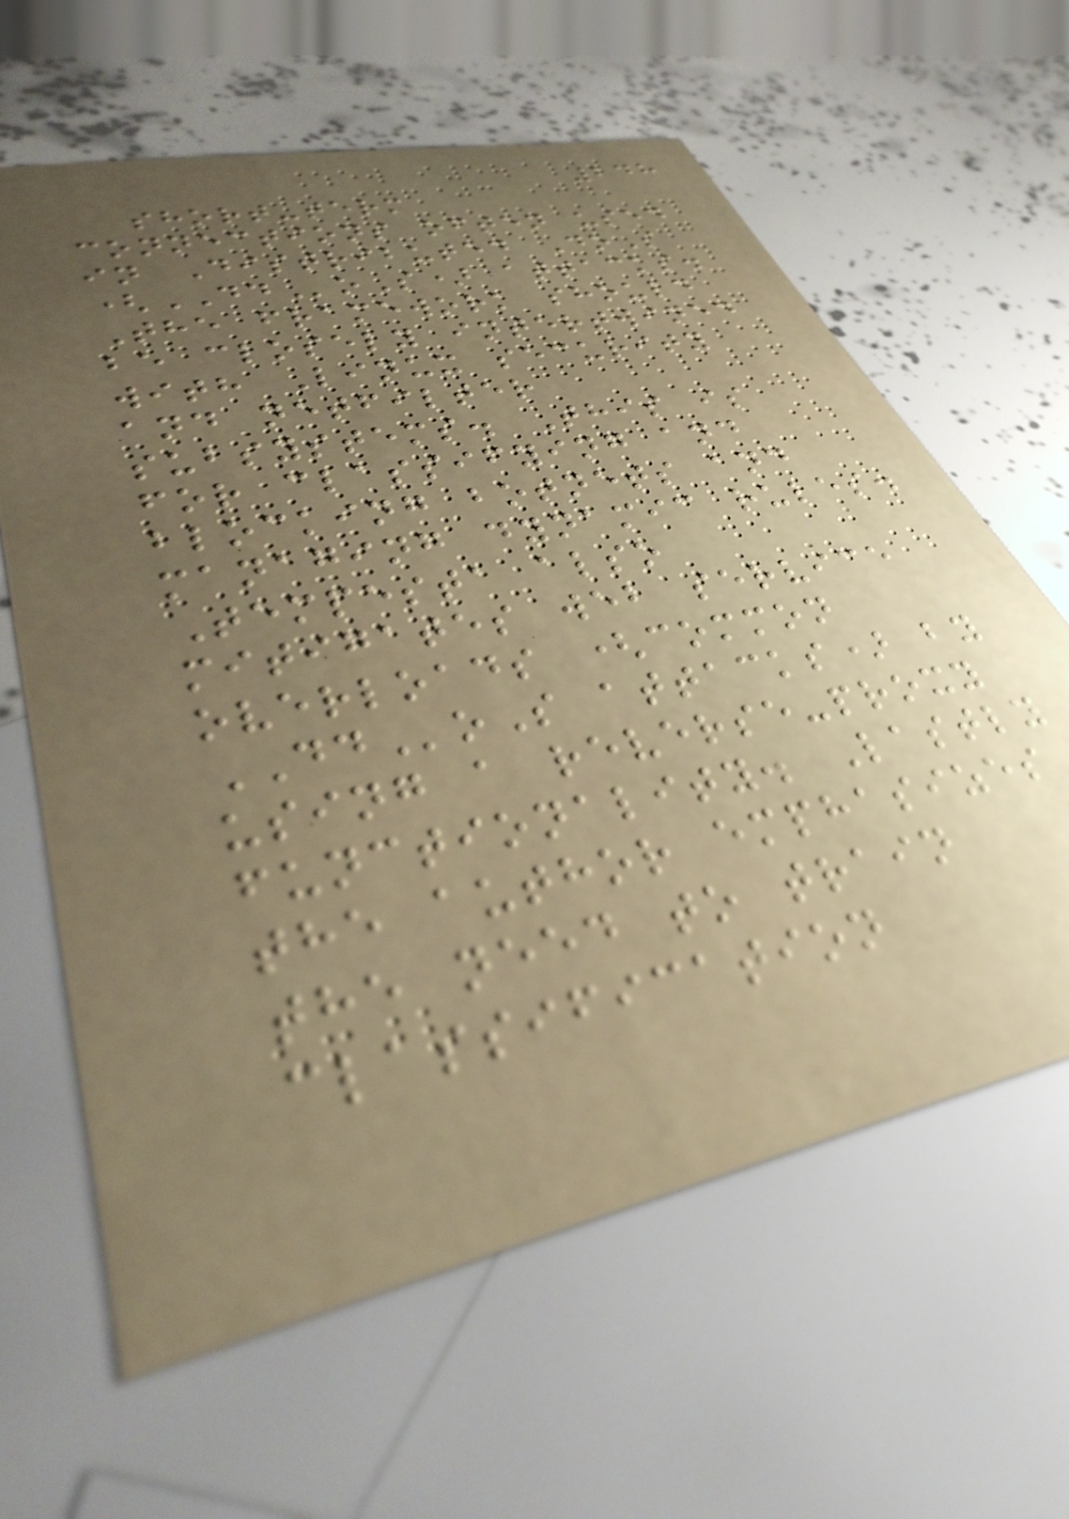248
short-term
connections often used
in Distributed DoS
(DDoS) attacks.
The framework should
be closely intertwined
with Linux security
and netfilter
subsystems. This is
for classifying and
blocking botnets and
managing dynamic rules.
Tempesta also
mitigates web service
overloads (common
DDoS attacks) by
using a reverse-proxy
functionality. Lastly
the author emphasizes
the need to train
classification
